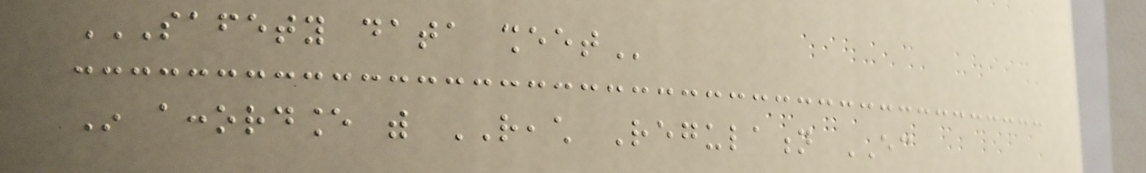SAFETY DATA SHEET
In accordance with REACH Regulation EC
